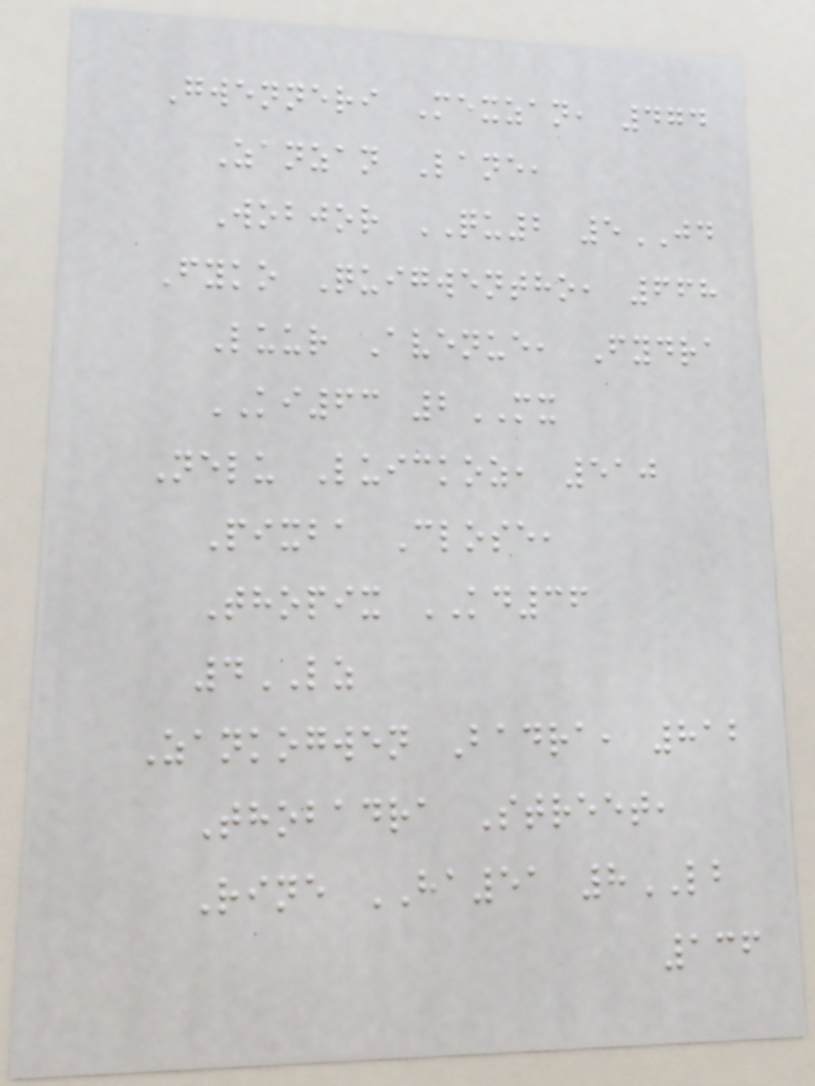Gwenneri Mexzan, 474
Zanzan Lane,
Wobjor QU2 5JD
Fyko Quigwentho, 668
Luur Avenue, Fydra
KI63 2MX
Nelu Luickoz, 510
Pixba Close,
Thopix KD36
4LZ
Zankogwen Badra, 812
Thobadra Street,
Rine HA51 8LB
136
